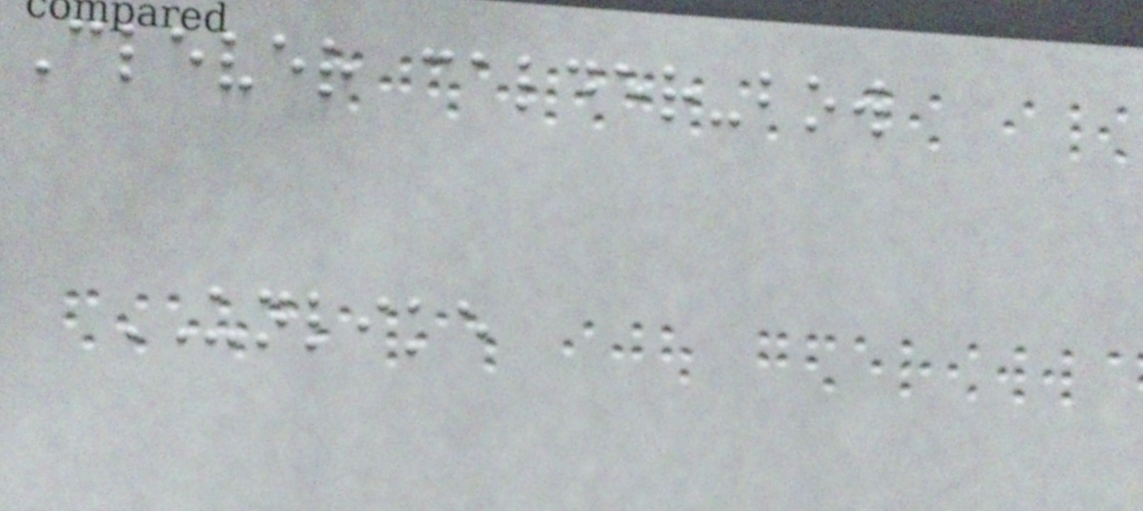Clever calder-bow
UNLIKE
